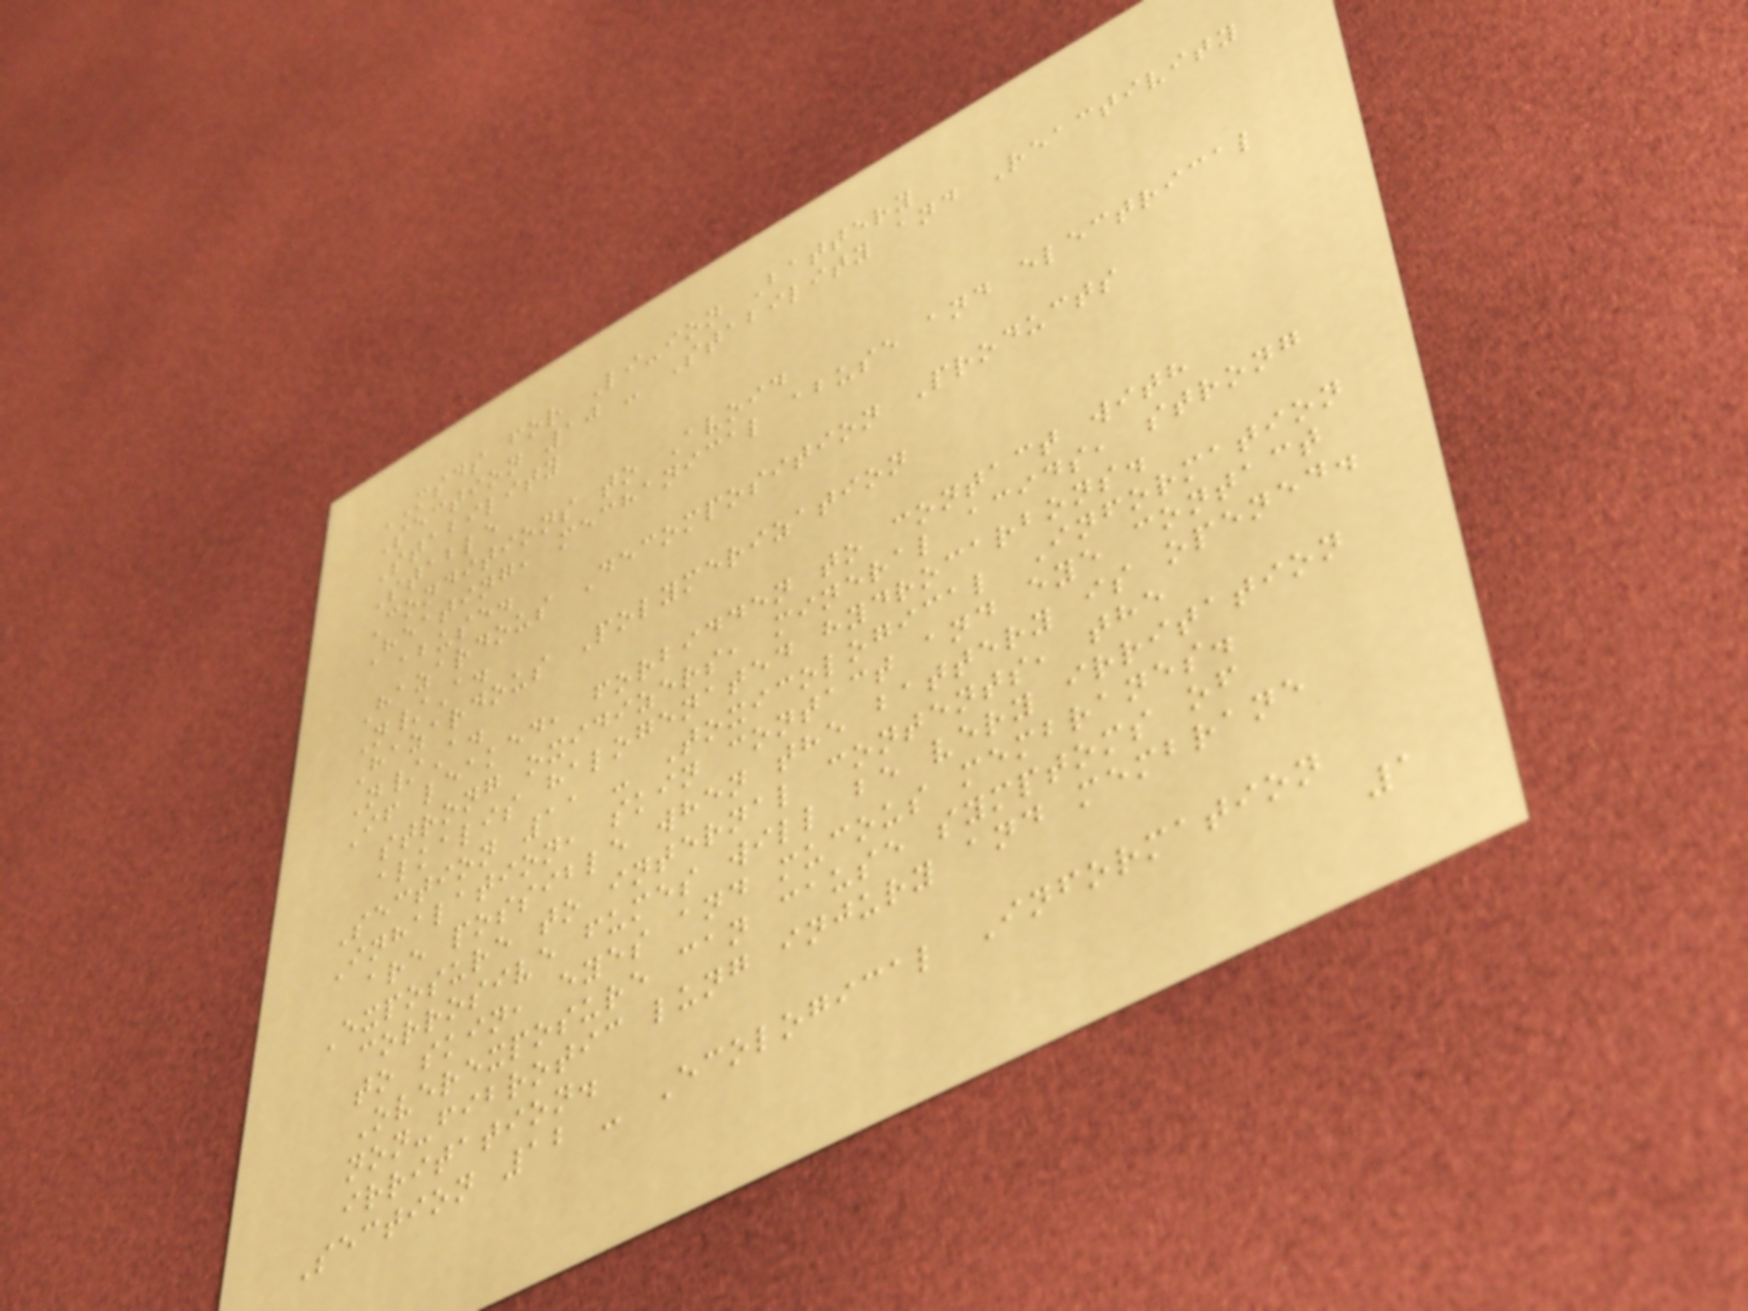MSDS for Li-ion Battery
Section 10 - Stability and Reactivity
Stability
Stable
Conditions to Avoid
Heating, mechanical abuse and electrical
abuse.
Hazardous Decomposition Products
N/A.
Hazardous Polymerization
N/A.
If leaked, forbidden to contact with
strong oxidizers, mineral acids, strong
alkalis halogenated hydrocarbons.
Section 11 - Toxicological Information
Inhalation, skin contact and eye contact
are possible when the battery is opened.
Exposure to internal contents, the
corrosive fumes will be very irritation
to skin, eyes and mucous membranes.
Overexposure can cause symptoms of
non-fibrotic lung injury and membrane
irritation.
Section 12 - Ecological Information
1
